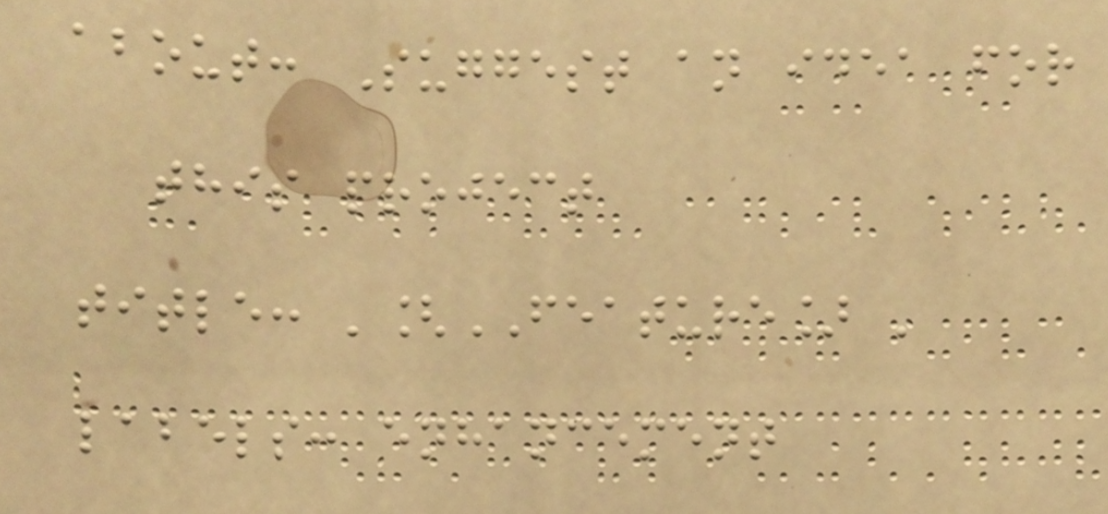about: Suggest an idea for
this project
title: '[FEATURE] '
labels: enhancement
